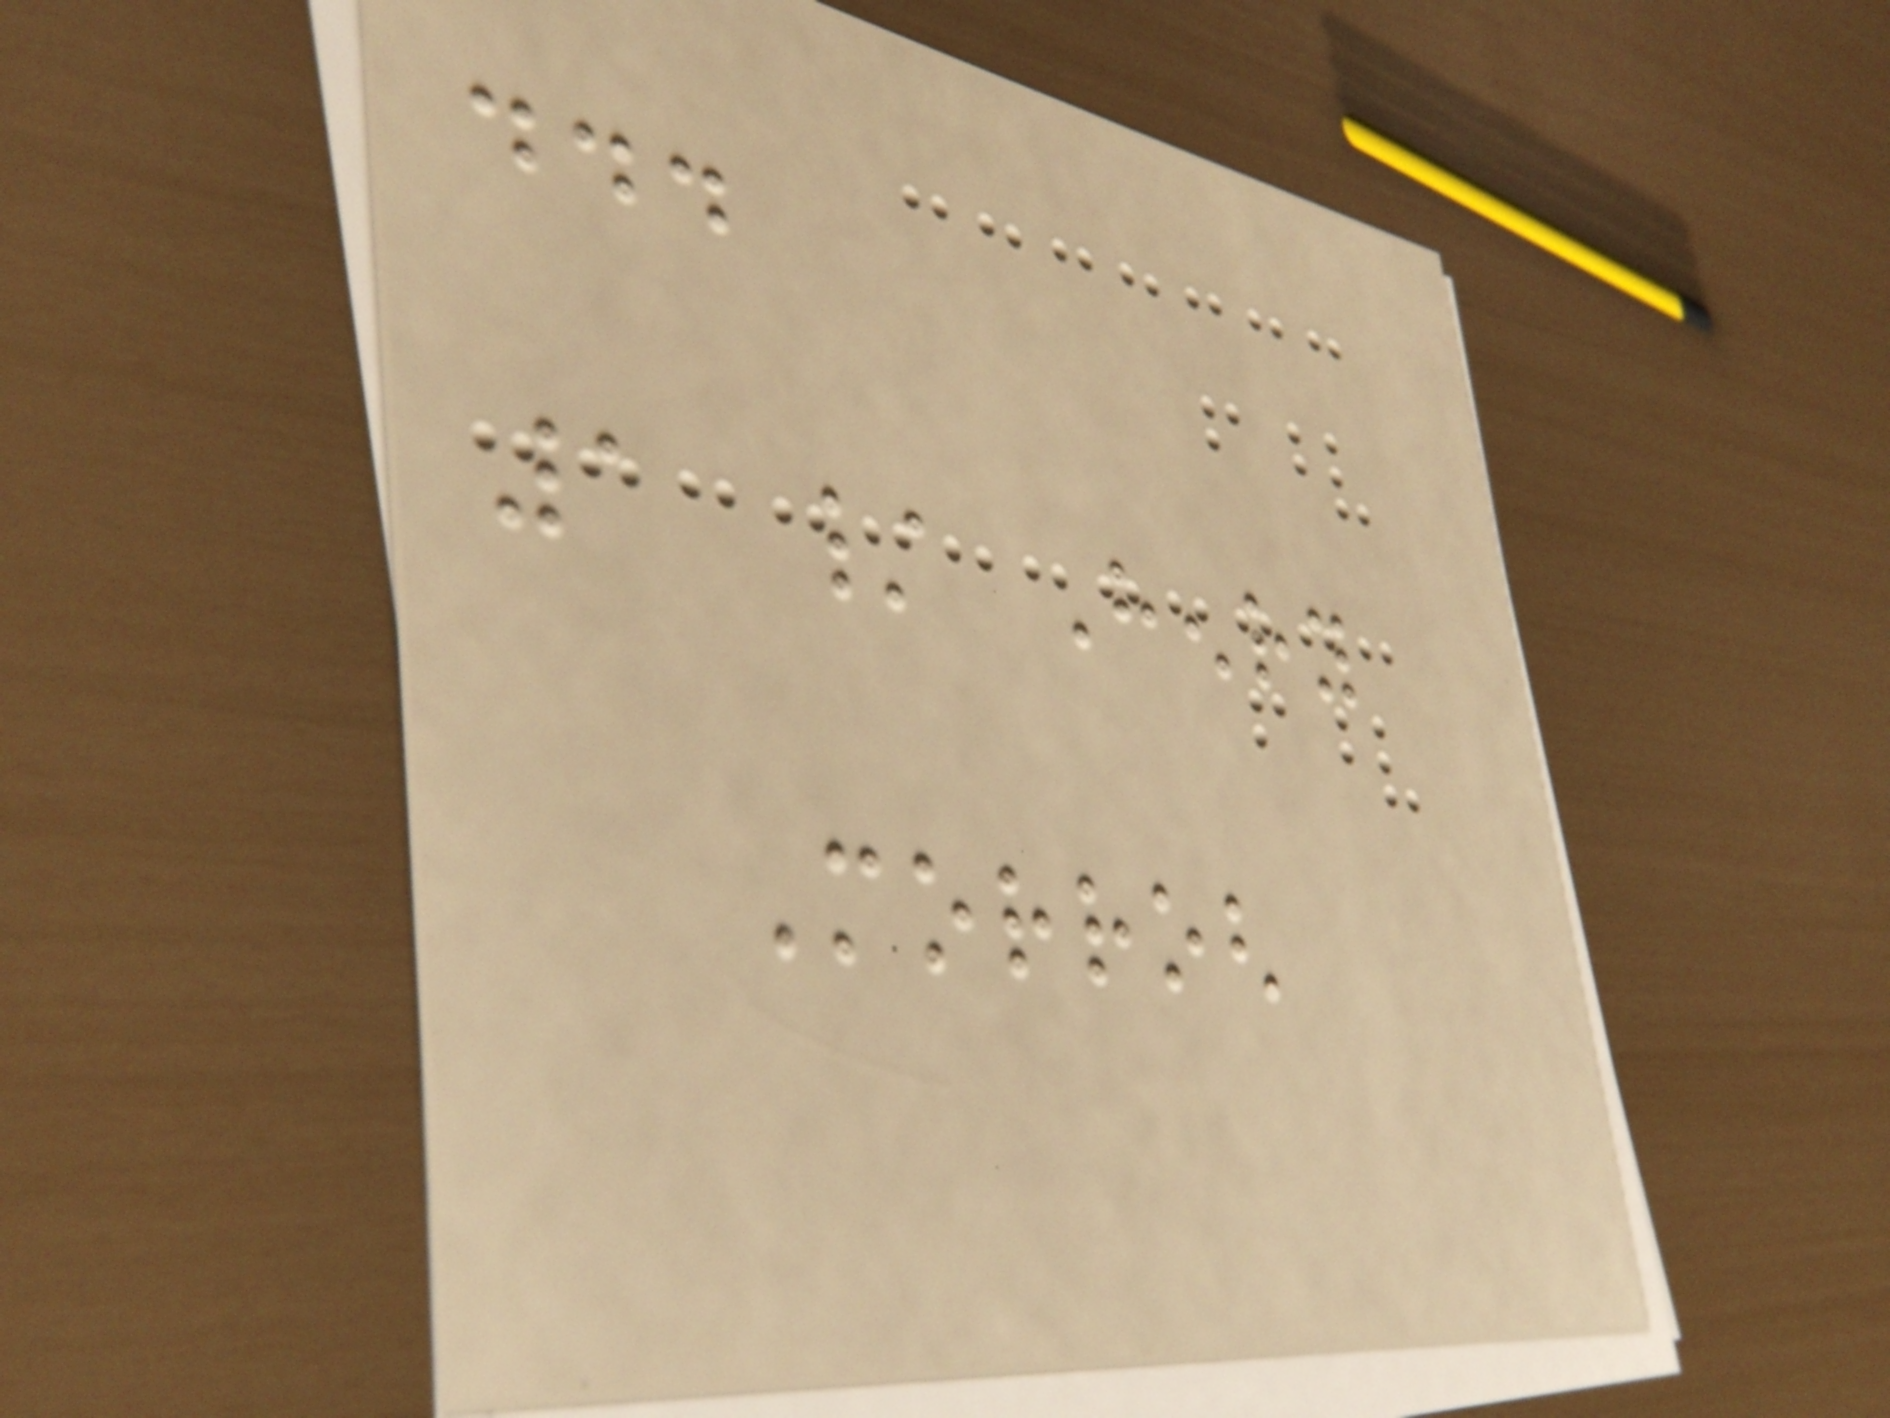...
1 / Henry
Morrogh
